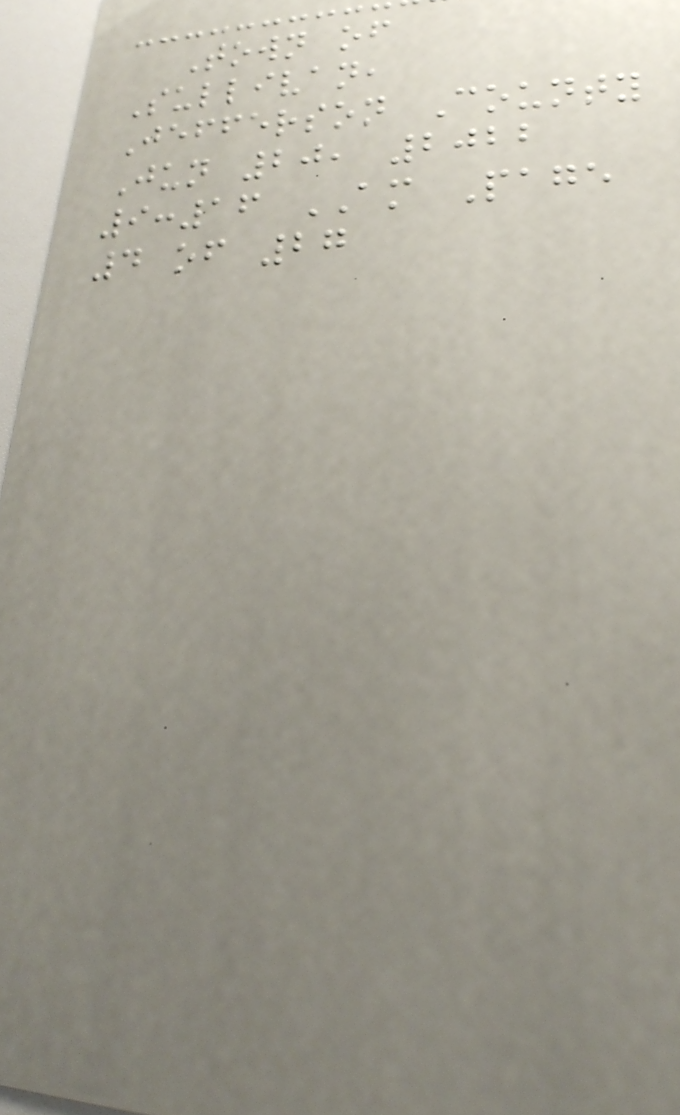Town of
Sullivan,
Jefferson County
Jun 20, 2022
9:16 AM Page
4 of 27
